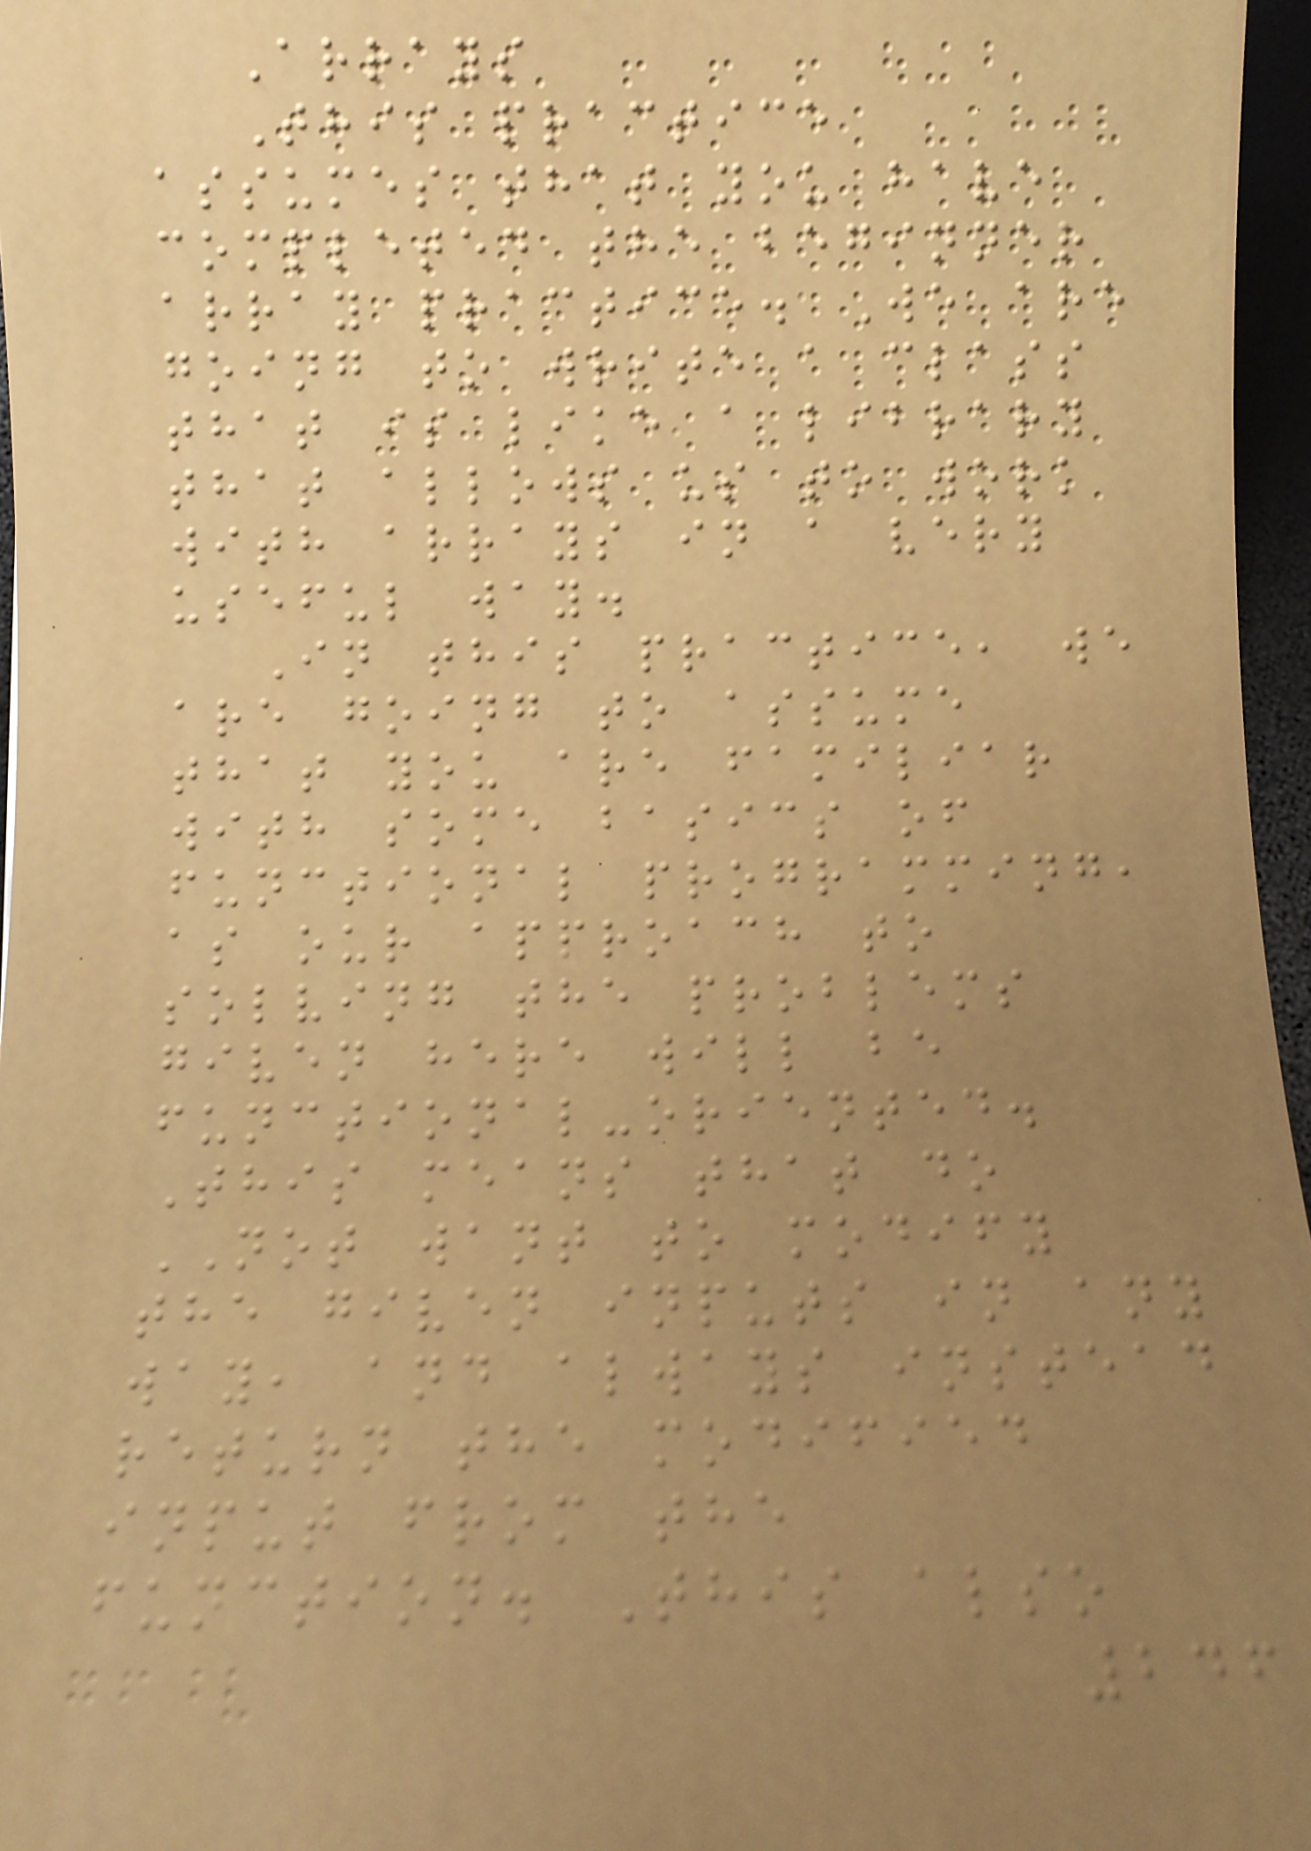Arrays
This practice
assumes that you have
completed the beginner
array practice. We are
going to write a class
that is like a library
that allows us to work
with arrays in a very
useful way.
In this practice, we
are going to assume
that you are familiar
with some basics of
functional programming,
as our approach to
solving the problems
given here will be
functional-oriented.
This means that do
NOT want to modify
the given inputs in any
way, and always instead
return the modified
input from the
function. This also
246
